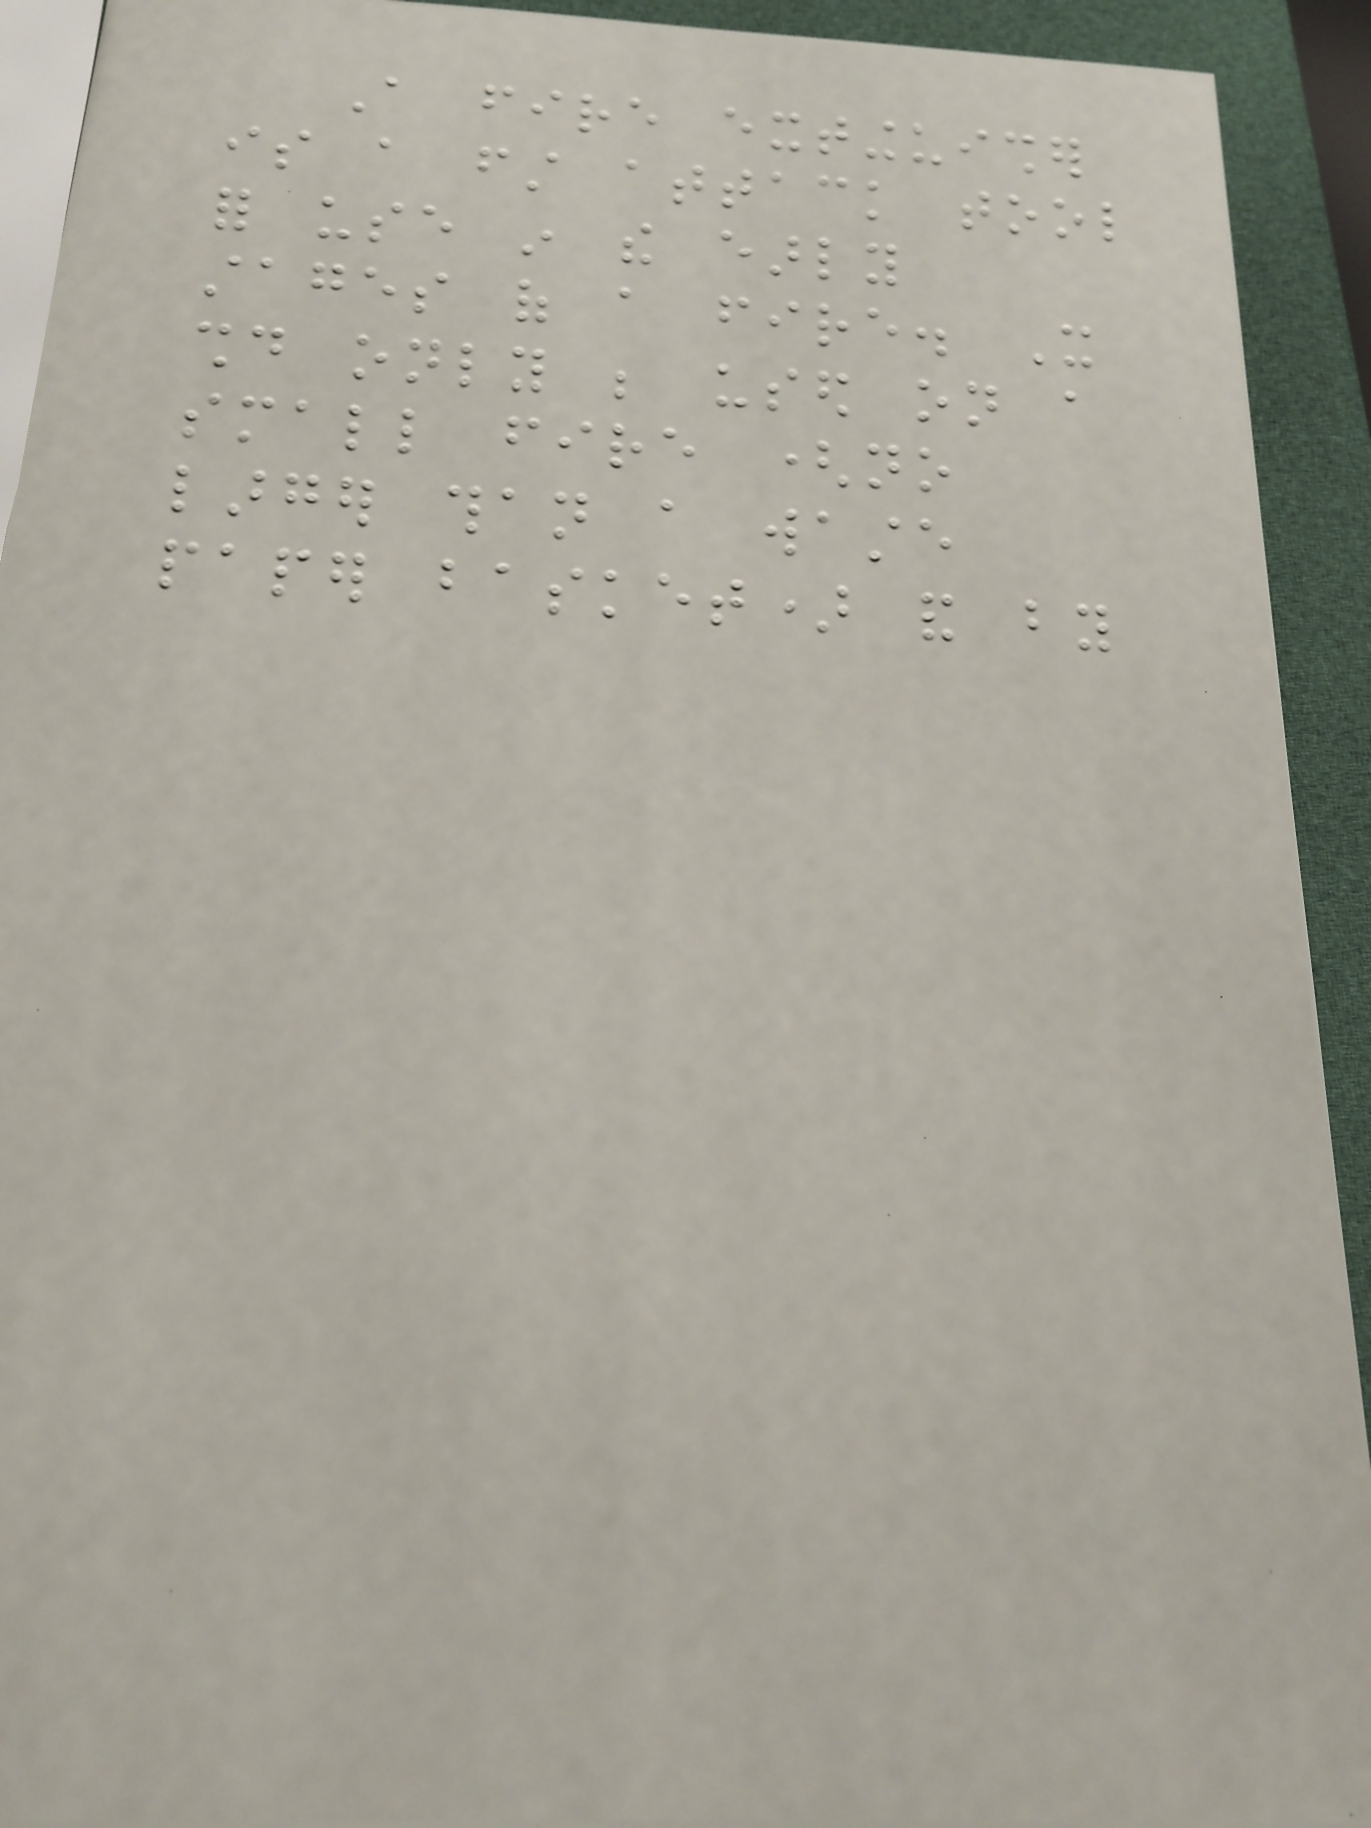A fire extinguisher
is a first attack tool
for use in the early
stages of a fire. It
should only be used on a
small fire (no
larger than a waste
paper basket) and by
